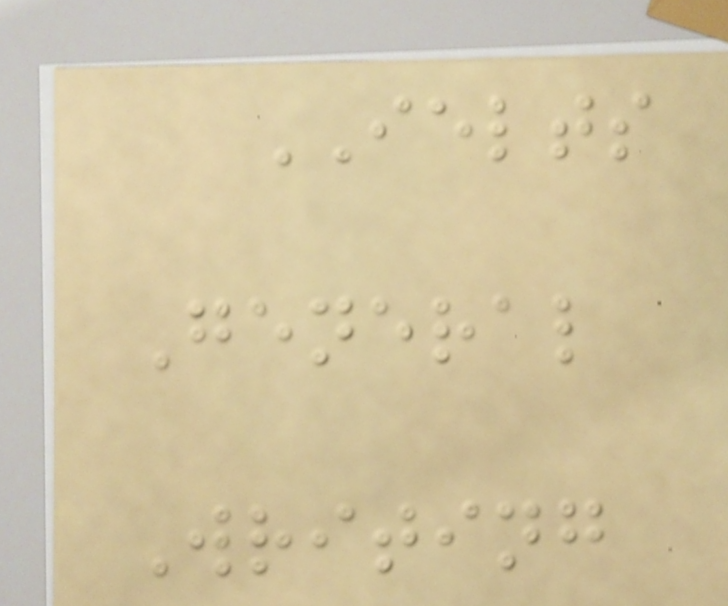IELTS
General
Writing
